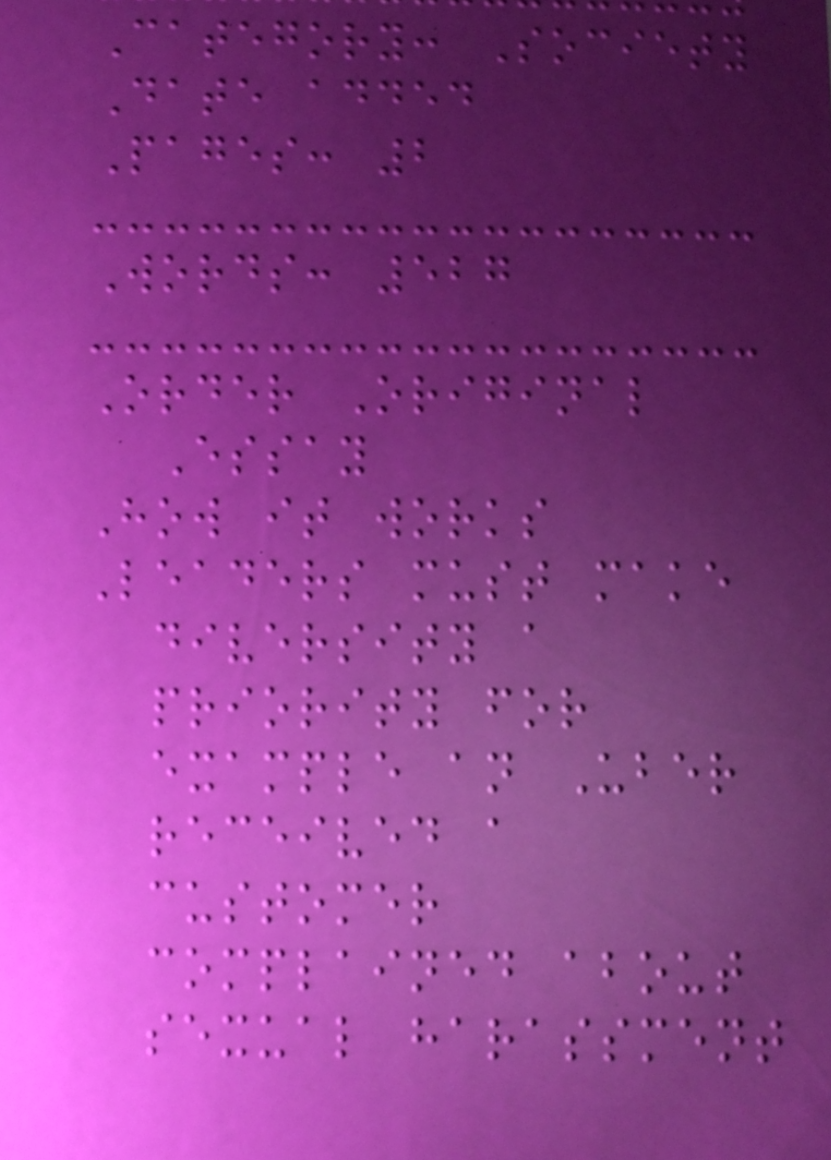Category: Society
Date added
Pages: 2
Words: 527
Order Original
Essay
How it works
Leaders must make
diversity a
priority for
example an Uber
received a
customer
complained about
sexual harassment
